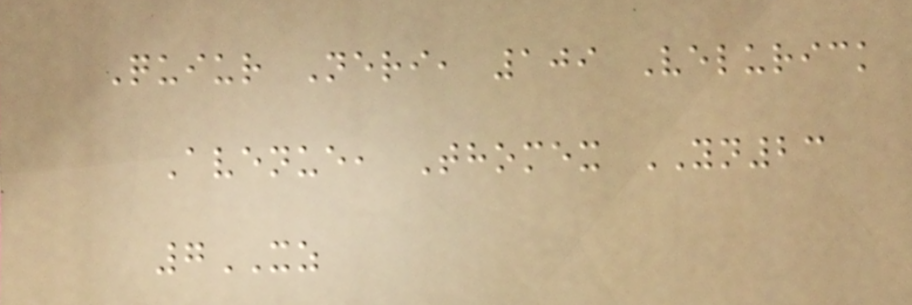Quiur Neri, 109 Velurick
Avenue, Thomex YN23
7XZ
